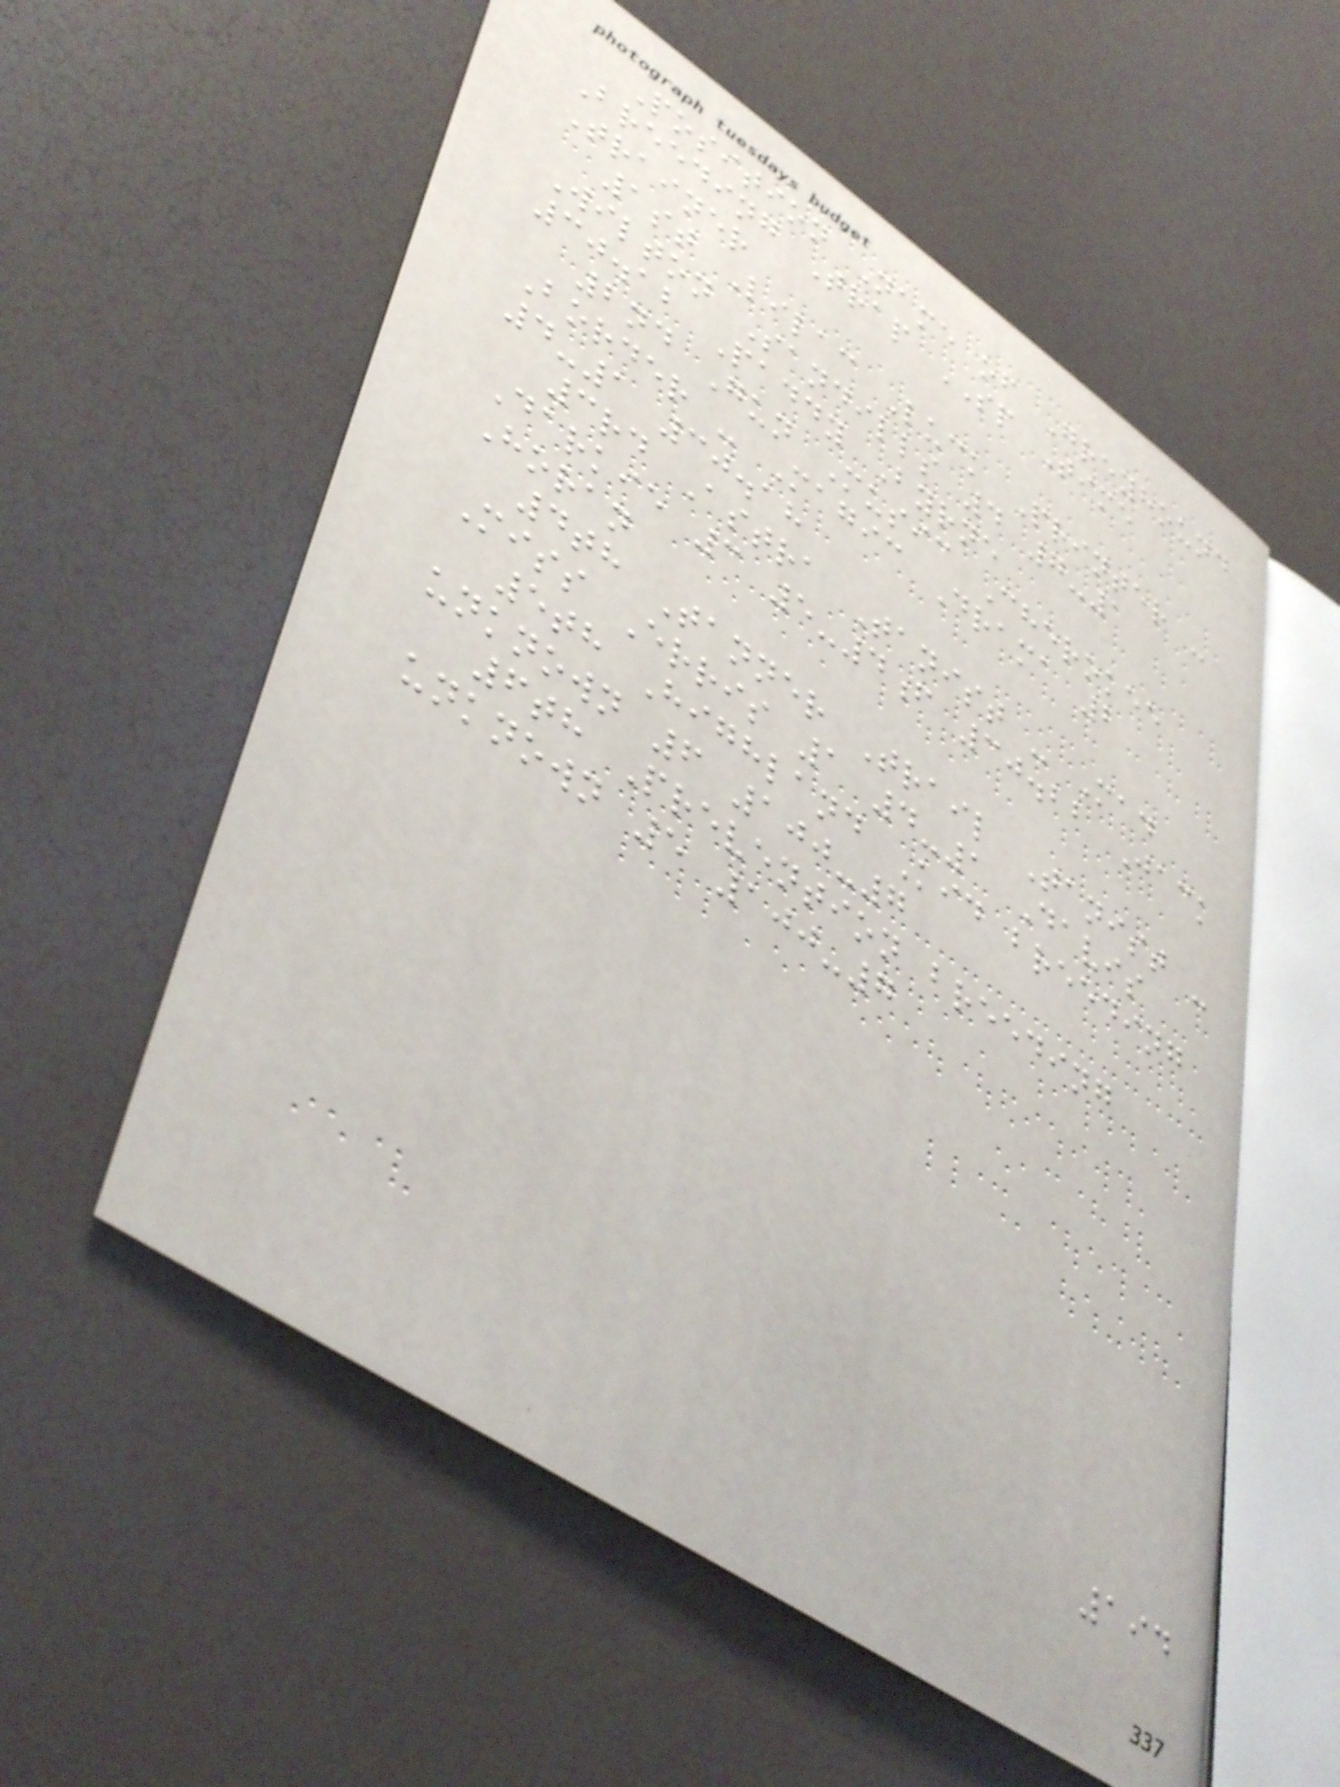Position Name of Greyhound
Breeding Trap SP Time
Trainer
1st Lilac Luck Printer -
Wilton Sandills 4 7-1
30.12 Paddy Byrne
2nd Gun Music Cherokee
Border - Magic Drama 2
4-1 30.18
3rd Astra Tanist - Mad
Darkie 3 5-4f 30.22 Jack
Horan
4th Tanner Trail Tanist -
Miss Erris 1 4-1 Davis
5th Highland Kid breeding
unknown 6 100-7
6th Prevention breeding
unknown 5 100-7
194
